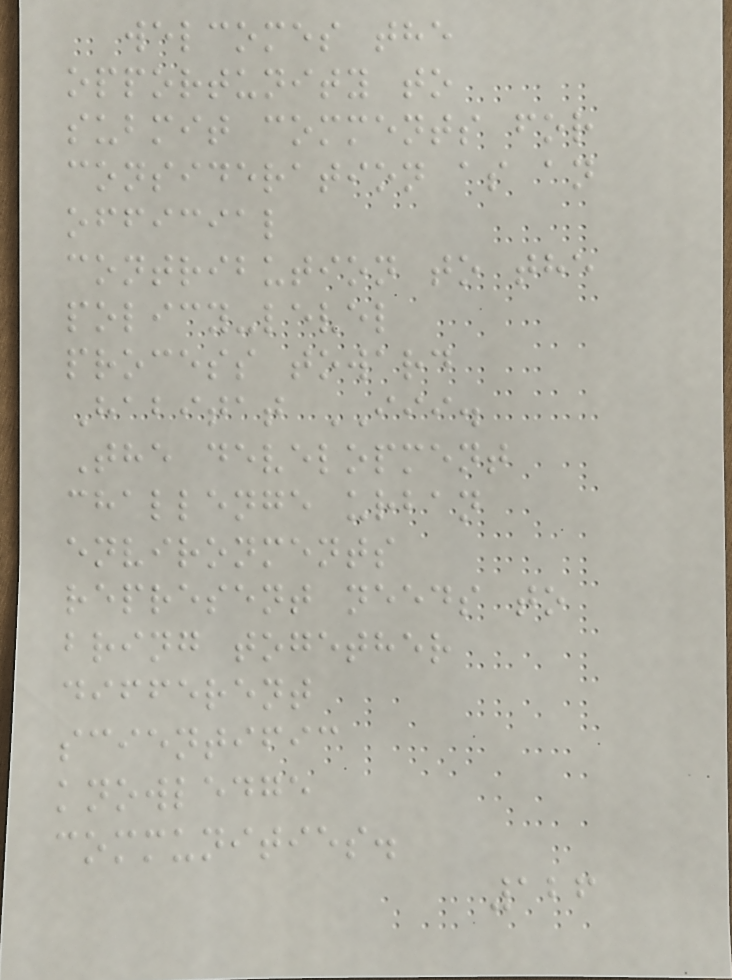welcomes the
opportunity to
submit comments for
consideration as an
official
contribution to the
policy-level
process toward
Habitat III.
The development
challenge urban
environments
represent needs to
bring together
different
scientific
knowledge
communities.
126
